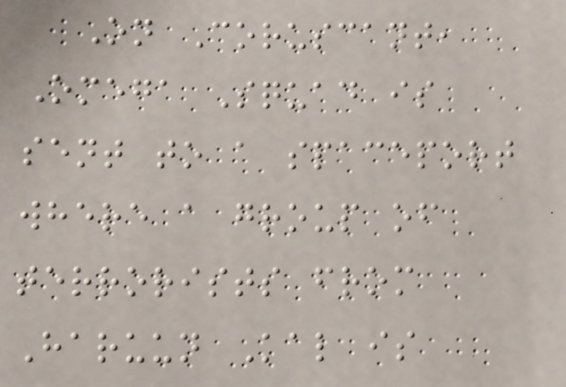On Coruscant,
Omega Squad is
sent to a spaceport
where a group of
terrorists from
Haruun Kal is
